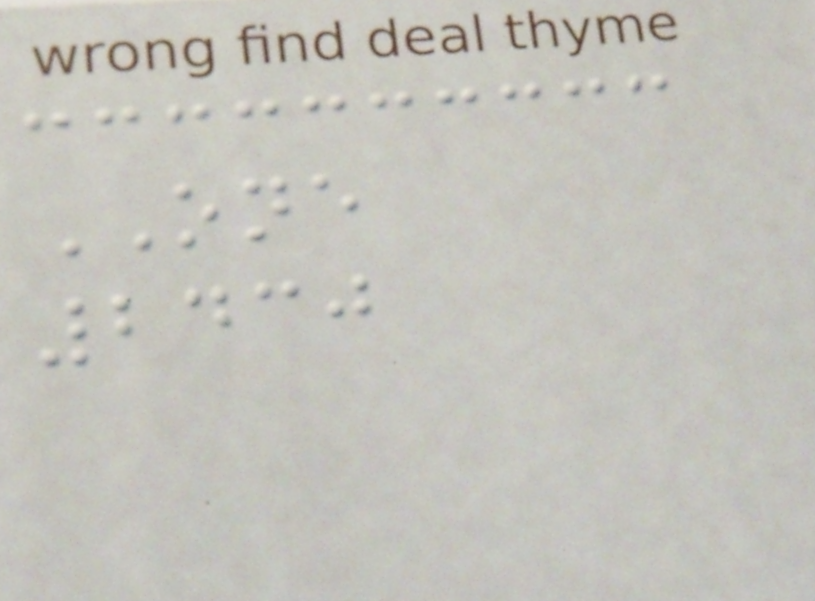ONE
2430
